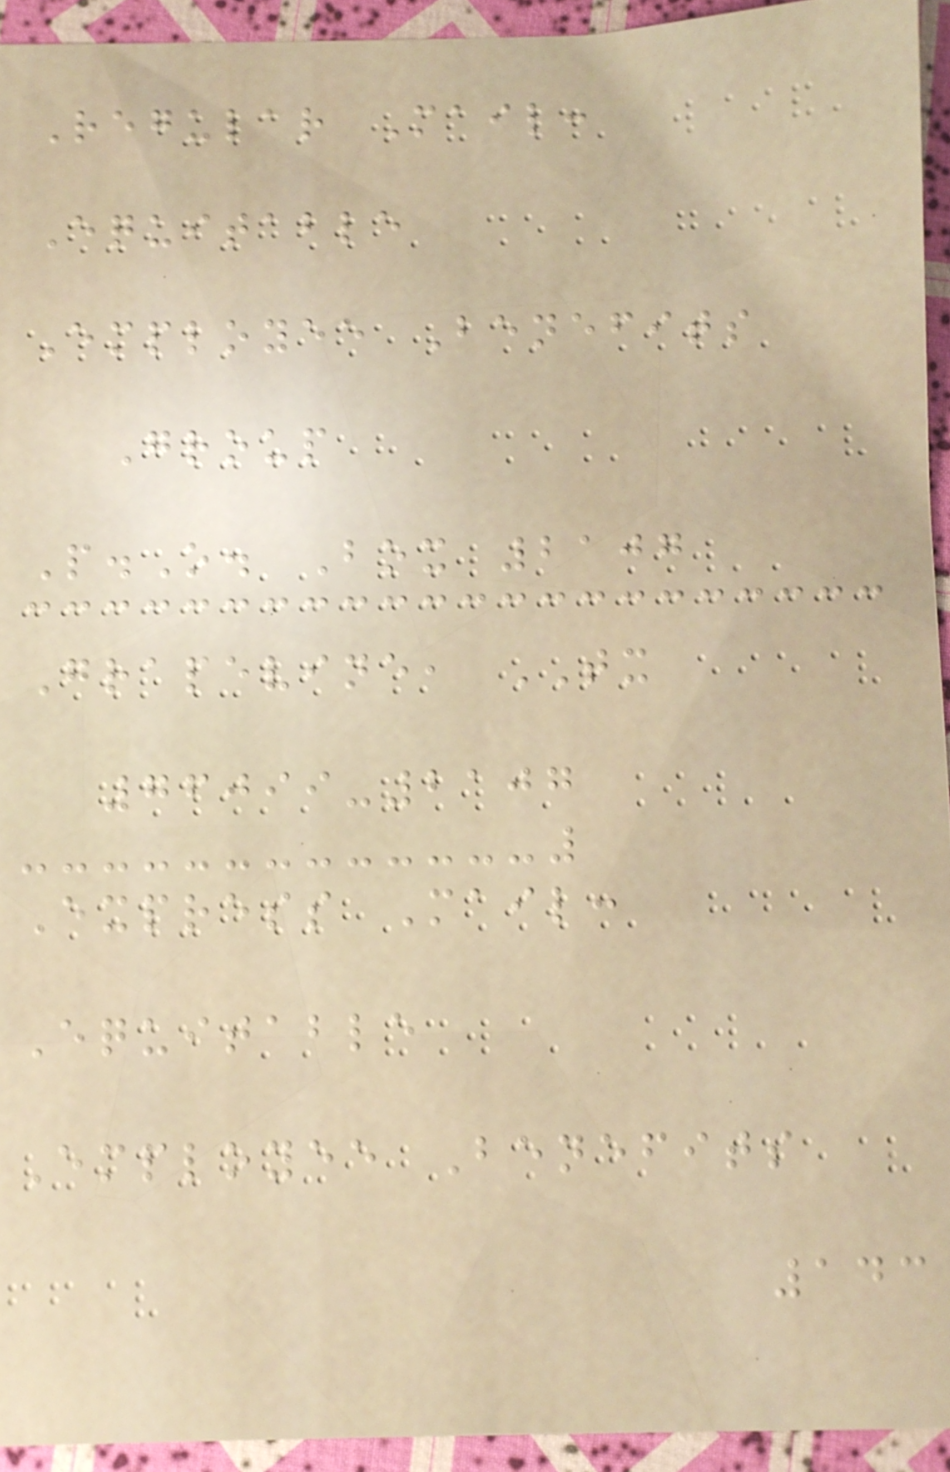Regular Mail:
Equitable
Employee Benefits
Group
P.O. Box 2107
Grapevine, TX
76099-2107
Express Mail:
Equitable
Employee Benefits
143
